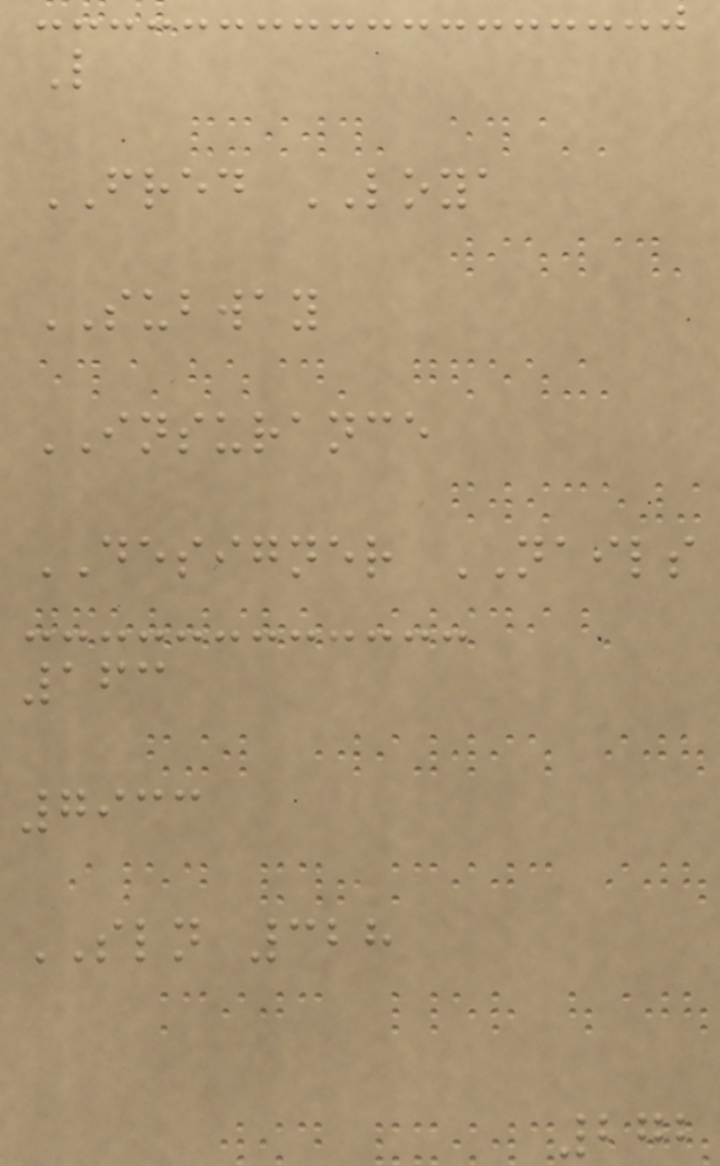L
FRED LOYA
SUBWAY
INSURANCE
DESIGNER NAILS
163
7933
SLN 328
272
